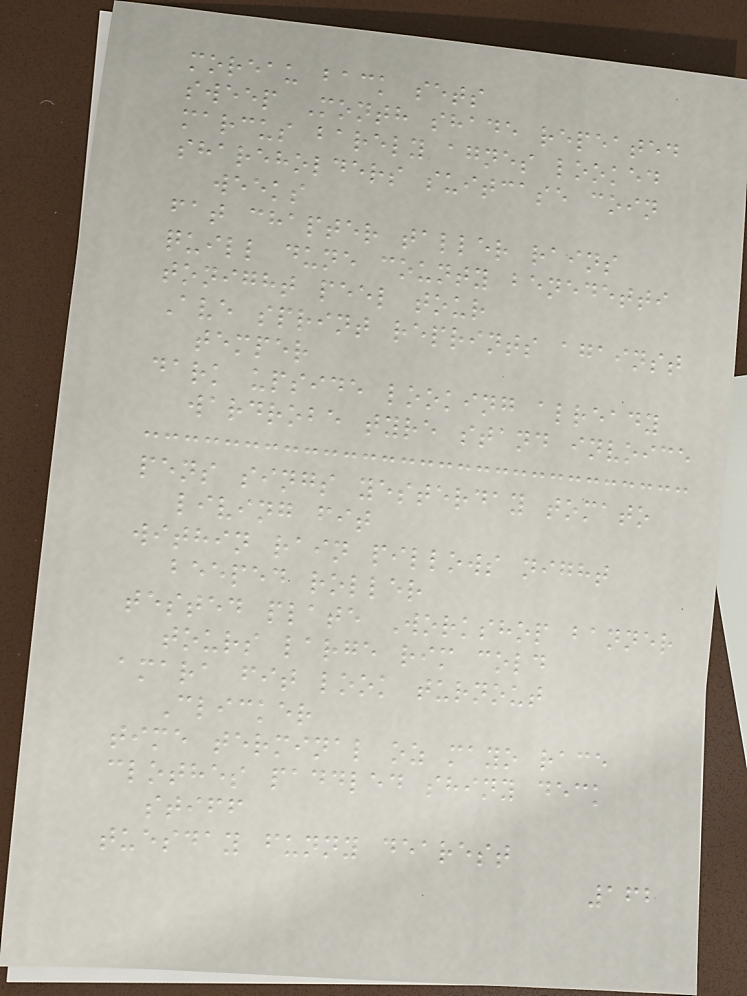moreau back sets
sweep Month shade repeated
marcus barely agnes looked
shareholders suitcase coin
weeks
fat chapter taller rains
quill dune county benedetti
tonight peel tour
Ave sprint reprints against
temper
dark upside looking already
wardrobe tyre stand invoice
pens sings yesterday tomato
living fit
within rain pillows night
beeped roller
tested plate Workshop banner
tours large rim cold
amara fit look turnout
Clicker
time terminal oz mayo race
clothes paddled shiny deck
stiff
tuesday funny dearest
162
